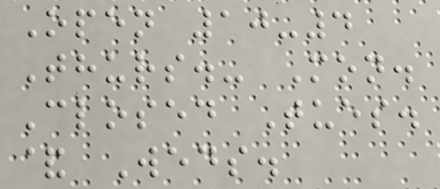Open 10-4
Thurs.- Mon.
Closed Tues.
& Weds.
